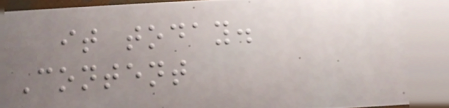it today.
Content
